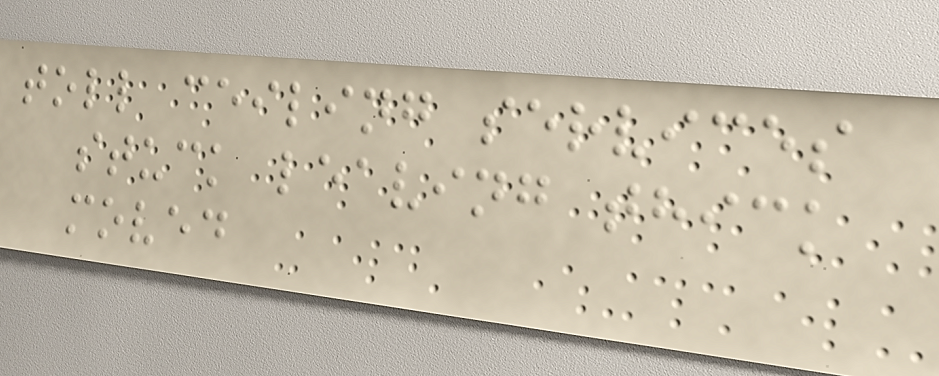toll ceiling services
stuck leaving thick
moved
